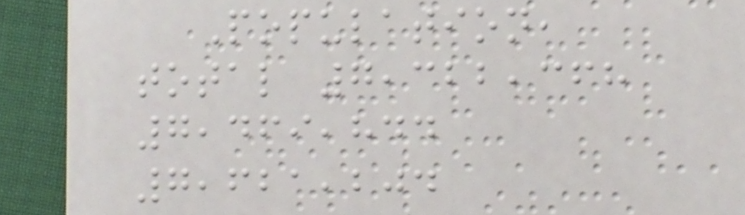Population,
total 7,322,368
7,469,844
7,621,204
